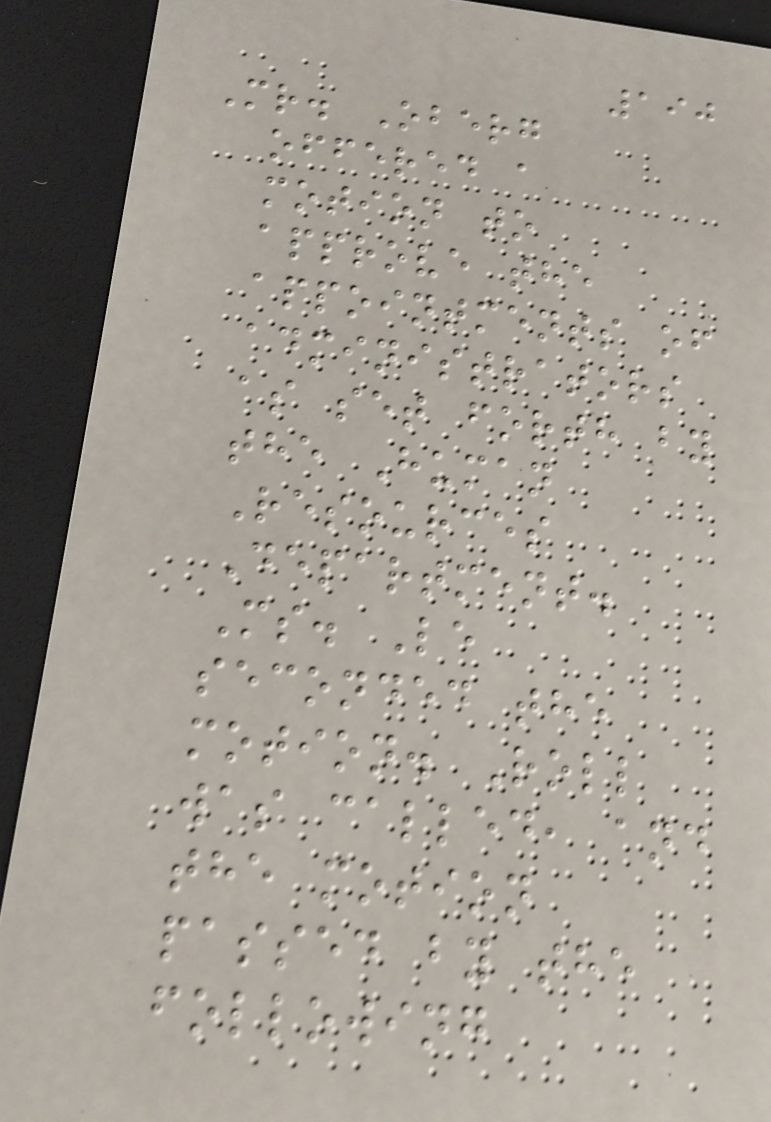190
Mr. Oberg
offered a
motion to
approve the
appointments of
administrators
as set forth by
the Human
Resources
Department.
Ms. Le
seconded the
motion. Roll
was called, and
the motion
passed by the
following
